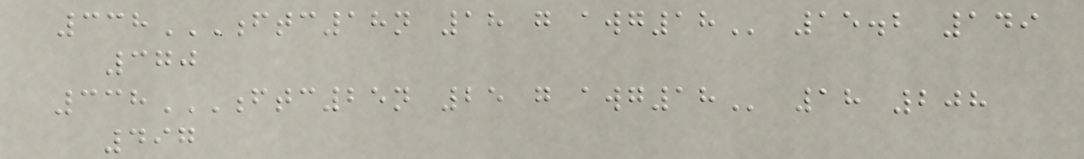338FTC18N 18 G AWG18 15.2 149
370
338FTC25N 25 G AWG18 18 208
497
